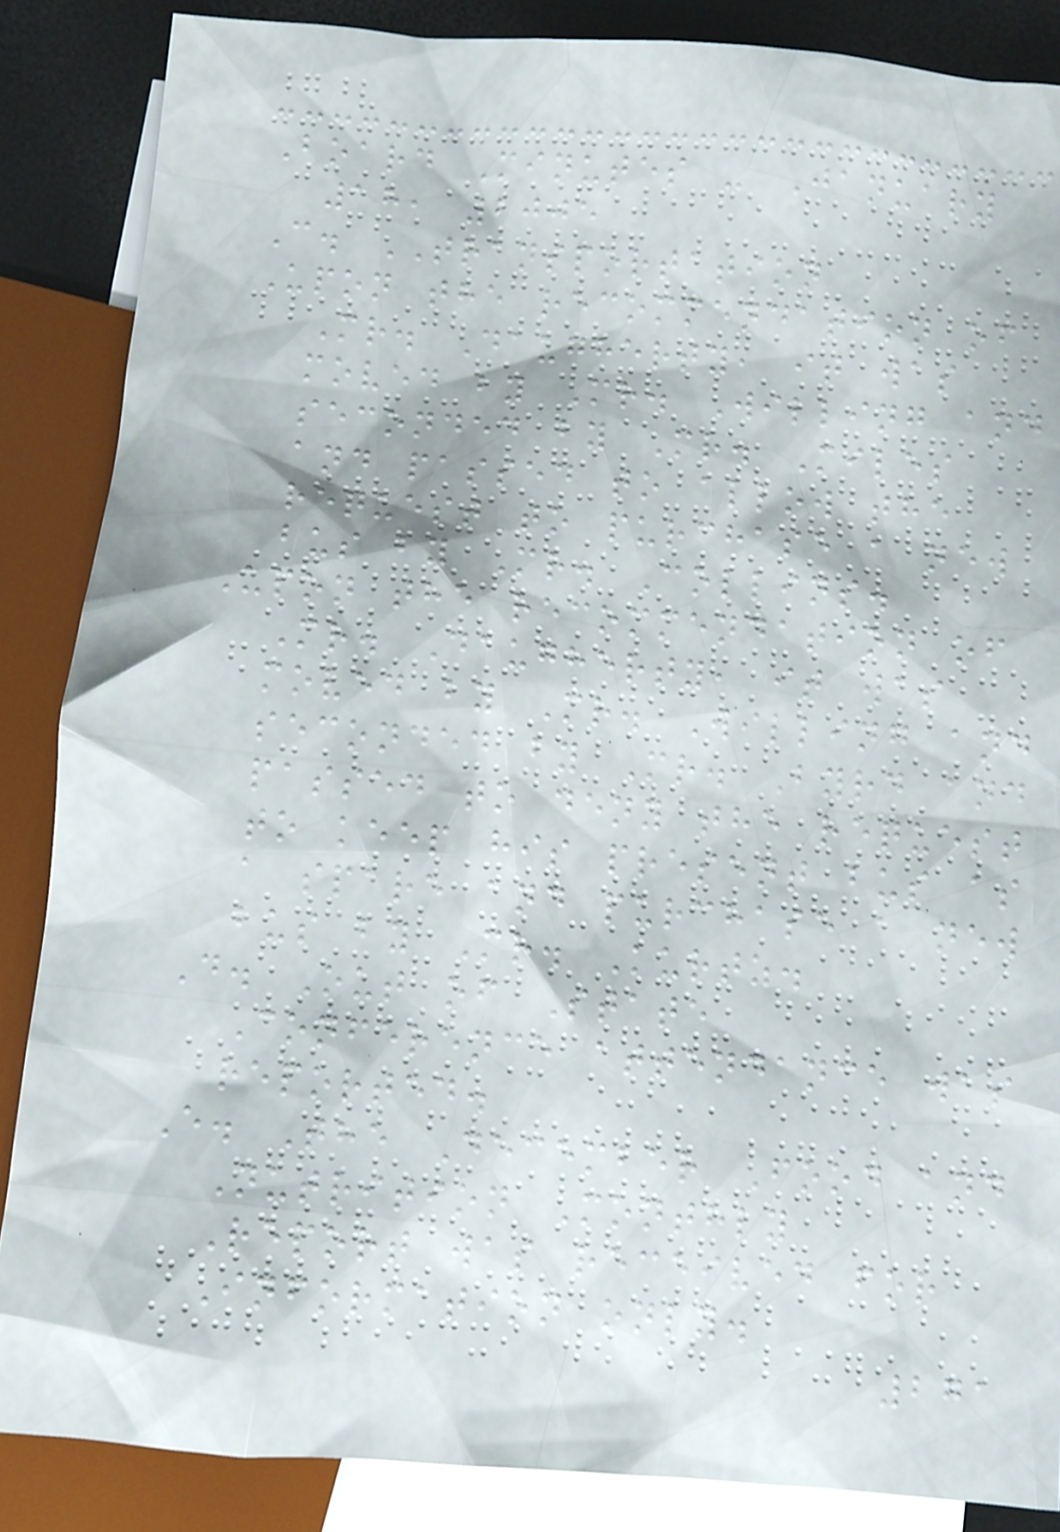Board Minutes - January
18, 2005
C. TRANSPORTATION
Upon the recommendation of
Mr. Daugherty, it was
moved by Mr. Willing and
seconded by Mr. Miles
and passed to allow the
request to purchase a new
bus by Mr. Collins.
Upon the recommendation of
Mr. Daugherty, it was
moved by Mr. Willing and
seconded by Mr. Byrd and
passed to deny the request
to keep his present bus as
a spare and purchase a new
bus by Mr. Kurtz.
D. Out of State
Conference attendance was
reported.
E. The December Food and
Nutrition Monthly
Report was received for
Information only.
271
